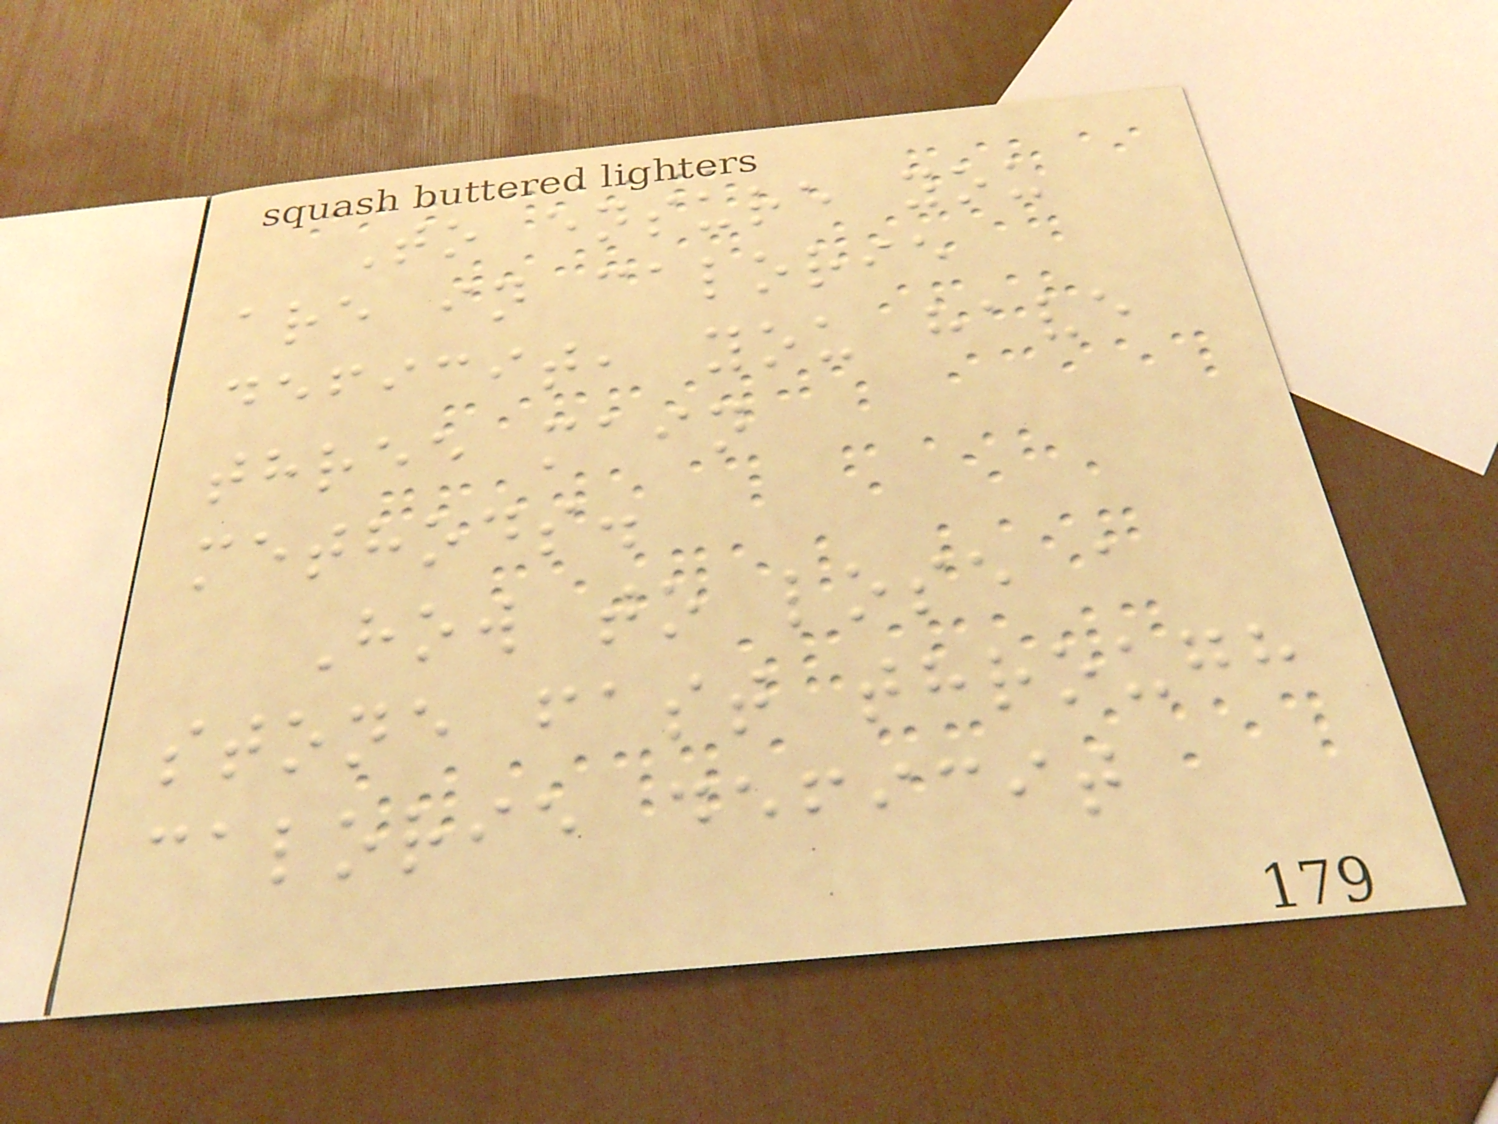To ensure you
are in calorie
deficit, you have
three main
methods.
How to lose a
stone fast through
calorie deficit
